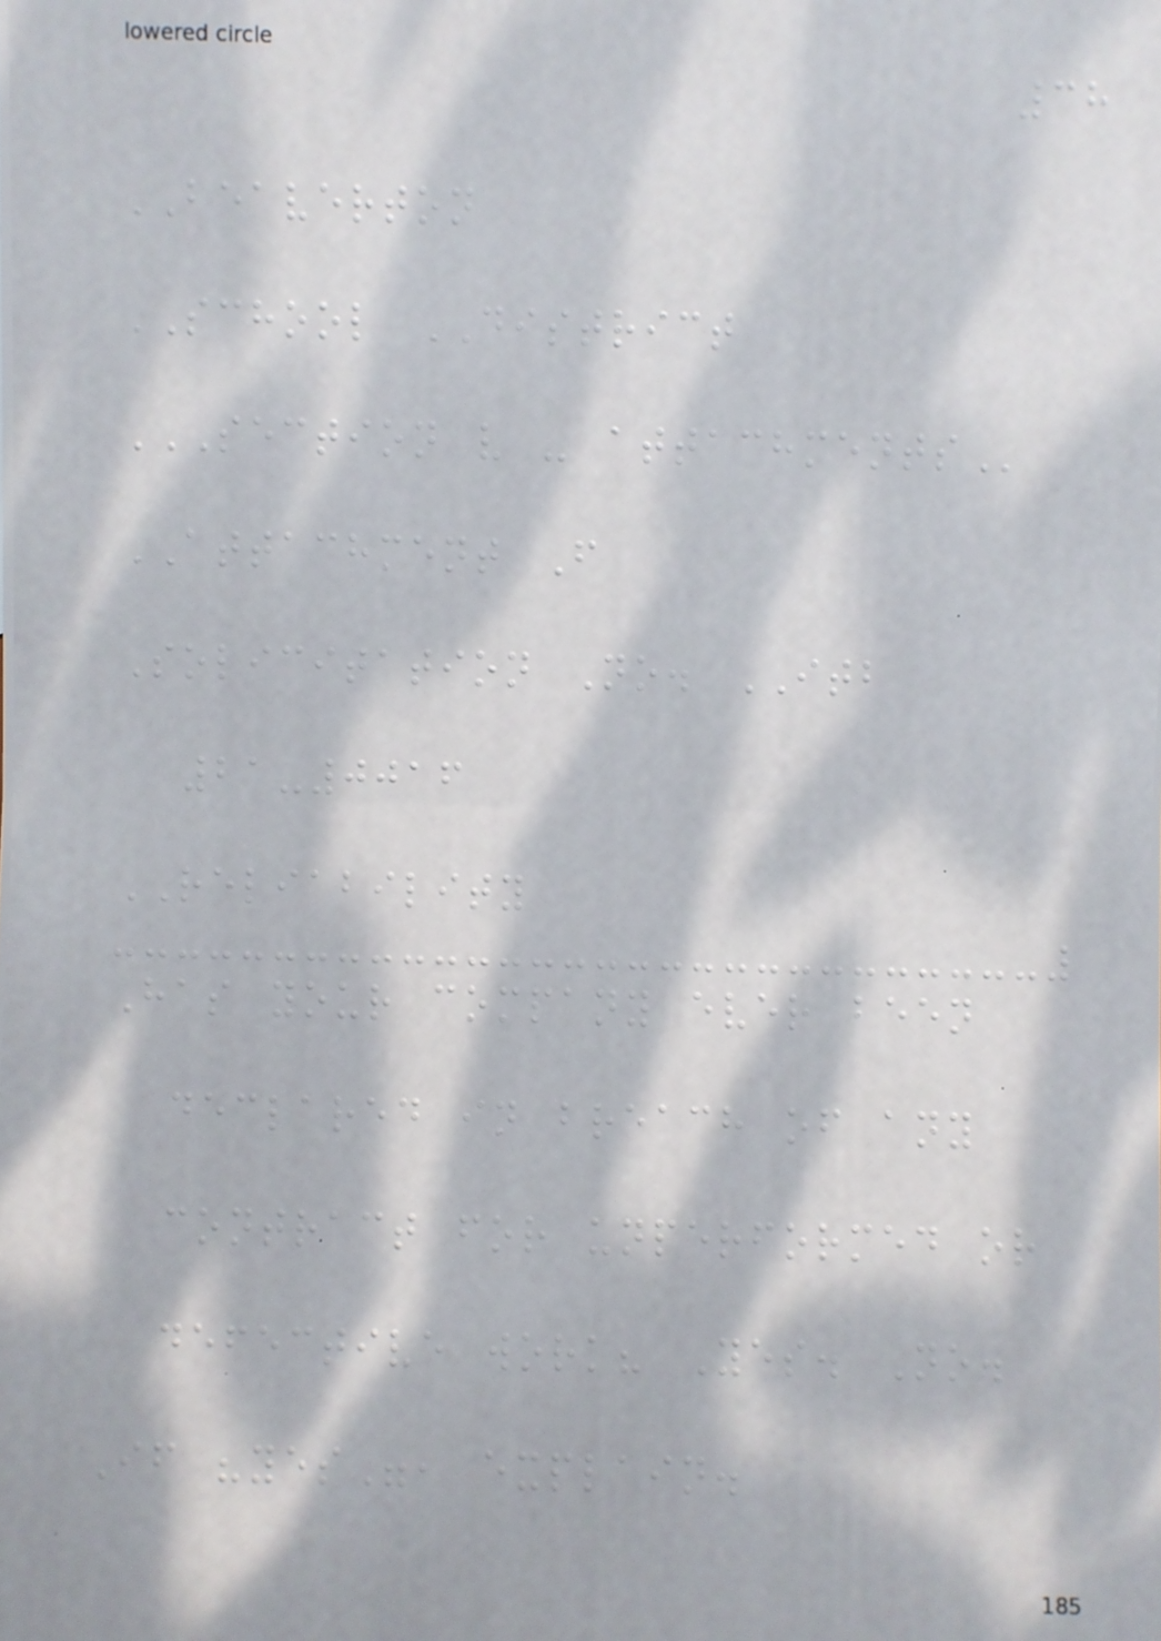38
BEAVERTON
SCHOOL DISTRICT
SECTION V - ATTACHMENTS
ATTACHMENT F
Solicitation No. ITB
21-0016
RELIABILITY
Has your company ever been
declared in breach of any
contract for unperformed or
defective work? Yes. No.
If "yes", explain.
